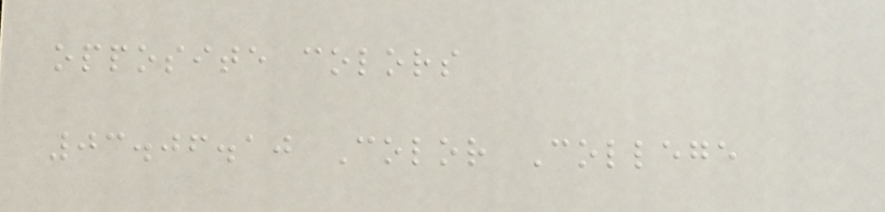opposite colors
03.06.10 Color College
